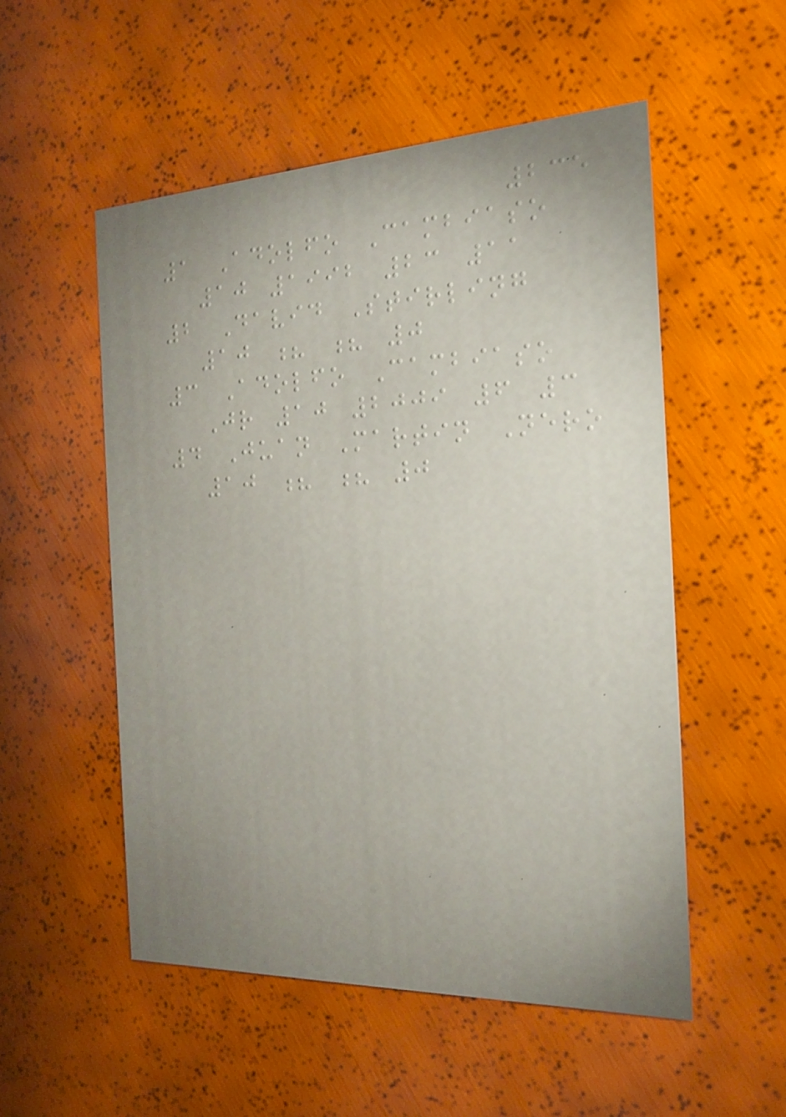235
1 Adolfo Cambiaso
10 1992 23 11
2 David Stirling
10 ? ? 0
3 Adolfo Cambiaso
Jr 10 2009 6 3
4 Juan Martin Nero
10 ? ? 0
